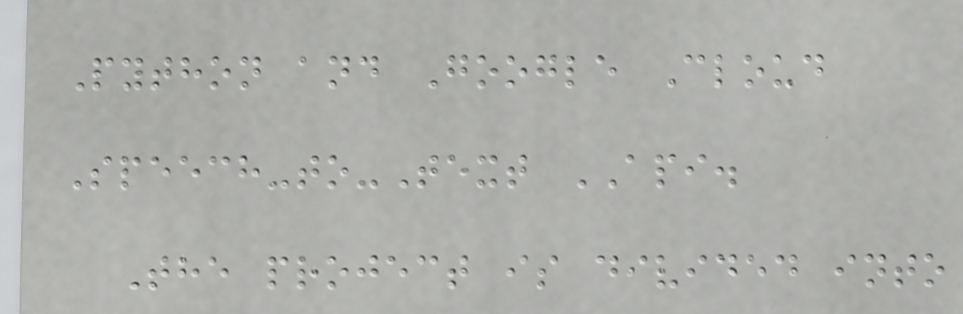Python and Google Cloud
Speech-to-Text API.
The project is divided into
